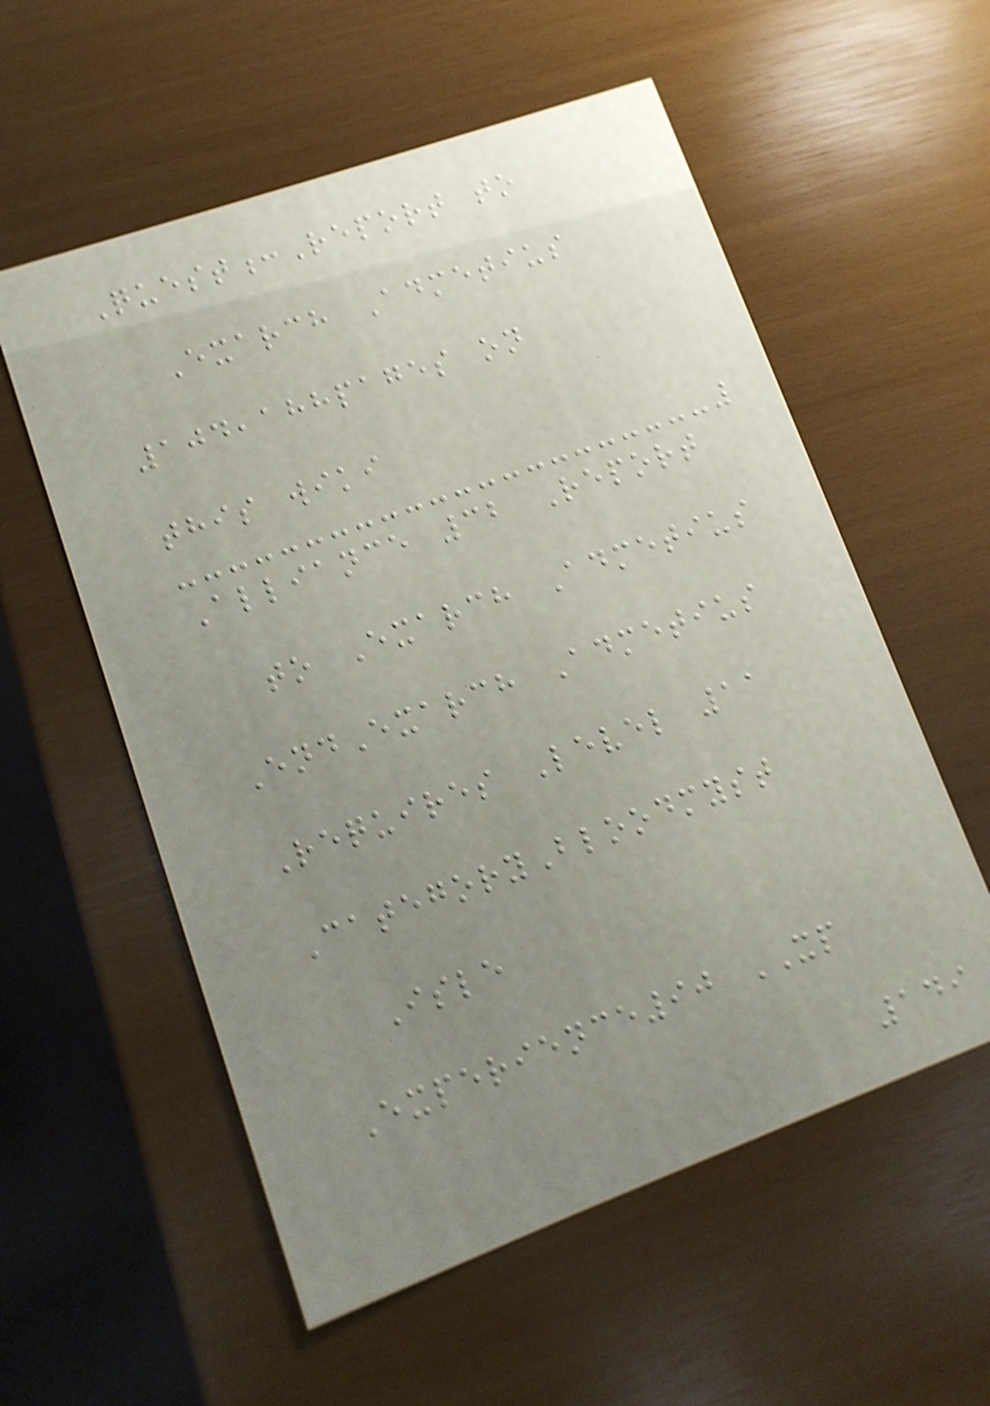Quest:Report to
Exarch Admetius
104,188pages on
this wiki
Alliance 32 Report
to Exarch Admetius
EndExarch Admetius
Requires Level 11
CategoryBloodmyst
Isle
Experience90 XP
149
